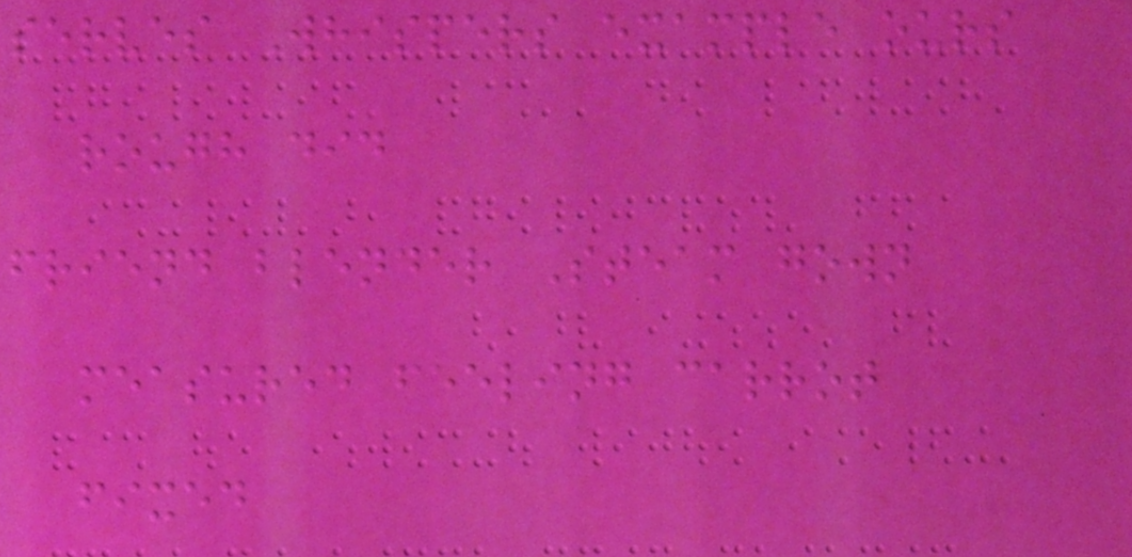serves Whispers example ours
rough did
friend blender Steam gown
measured feeling carrot
fixed
